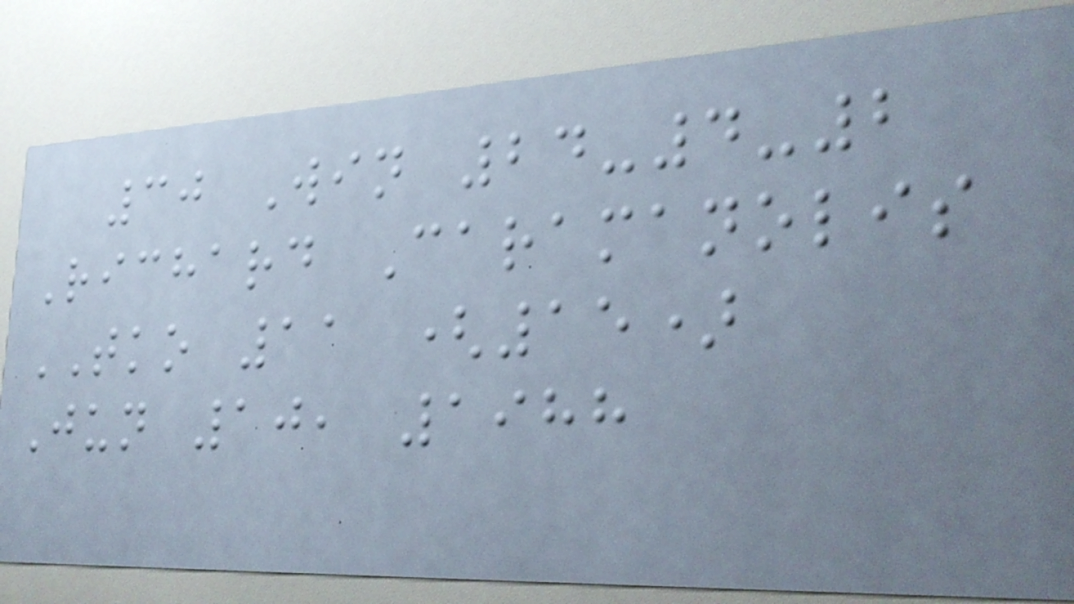30 Win 24-4-2
Richard Caramanolis
TKO 11 (15)
Jun 10, 1988
